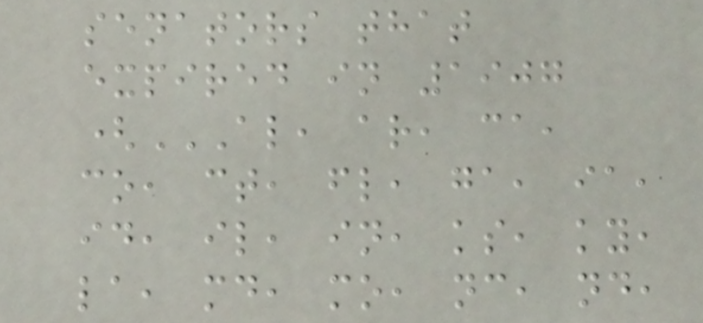senators that
expired in 1907
(AL, AR, CA,
CO, CT, FL, GA, IA,
ID, IL, IN, KS, KY,
LA, MD, MO, NC, ND,
